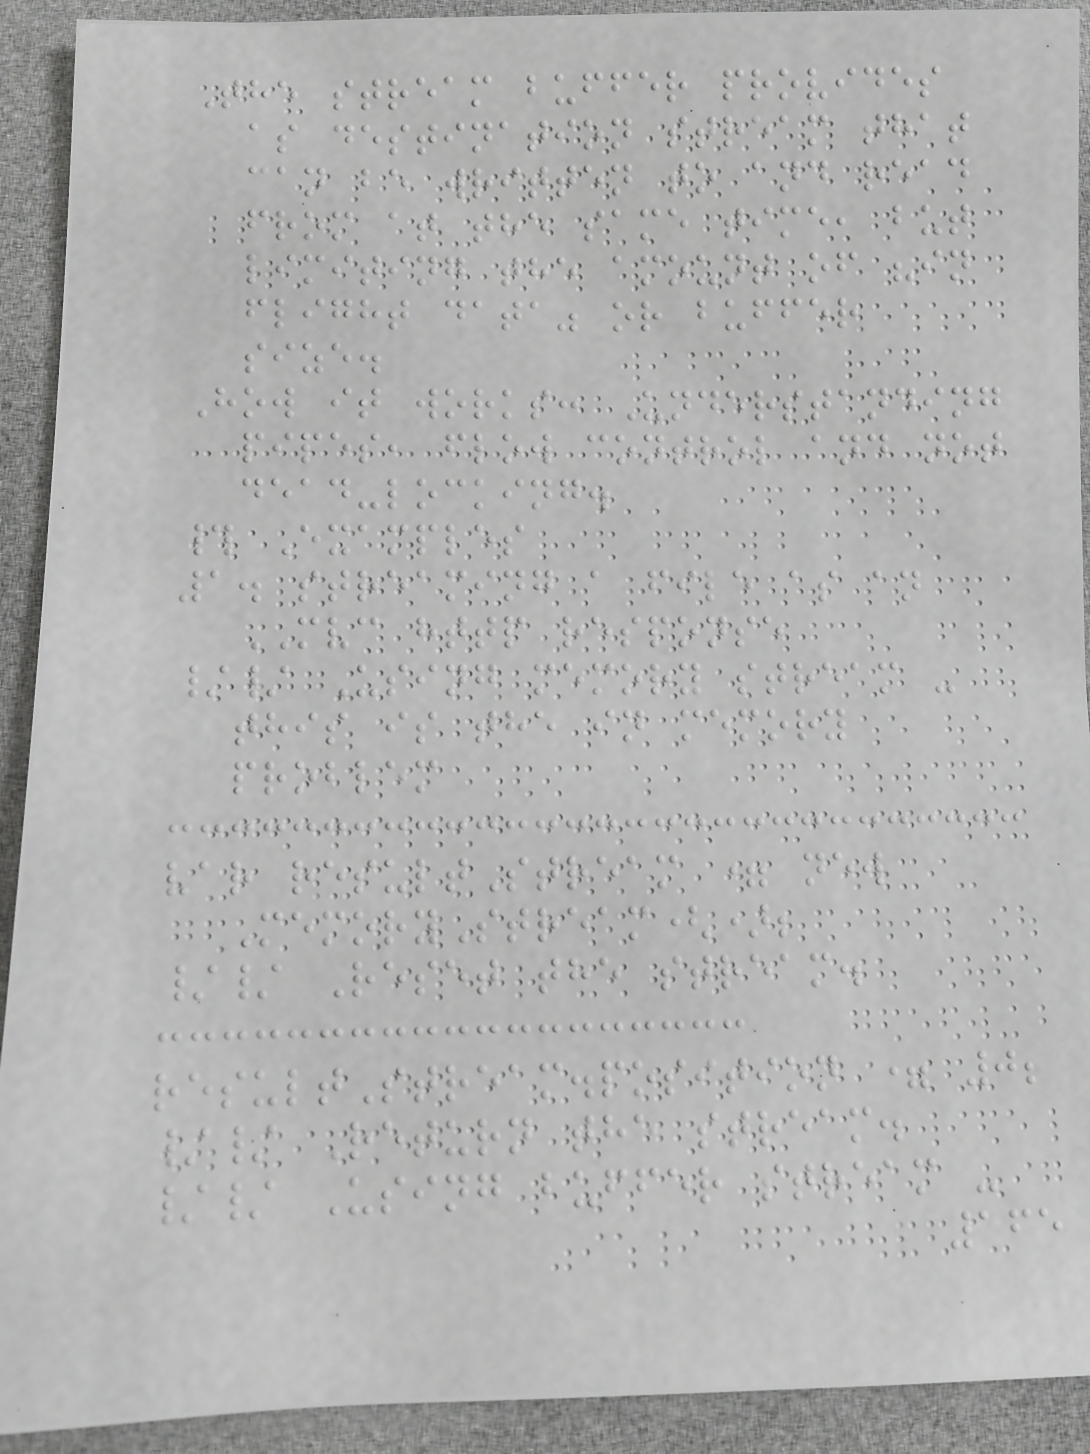The stream buffer provides
as destination stream that
can be written to and read
from at the same time, but
limiting the amount of "in
flight data" or buffer
size.
How it works: Understanding
pipes, flow control and not
dead-locking.
# Examples
1. streaming a file as an
MVC http response
// Using memory stream -
this is the in memory
problem
var resultStream = new
MemoryStream();
// Reset the stream.
resultStream.position = 0;
// Return the stream.
// Using buffer stream -
165
